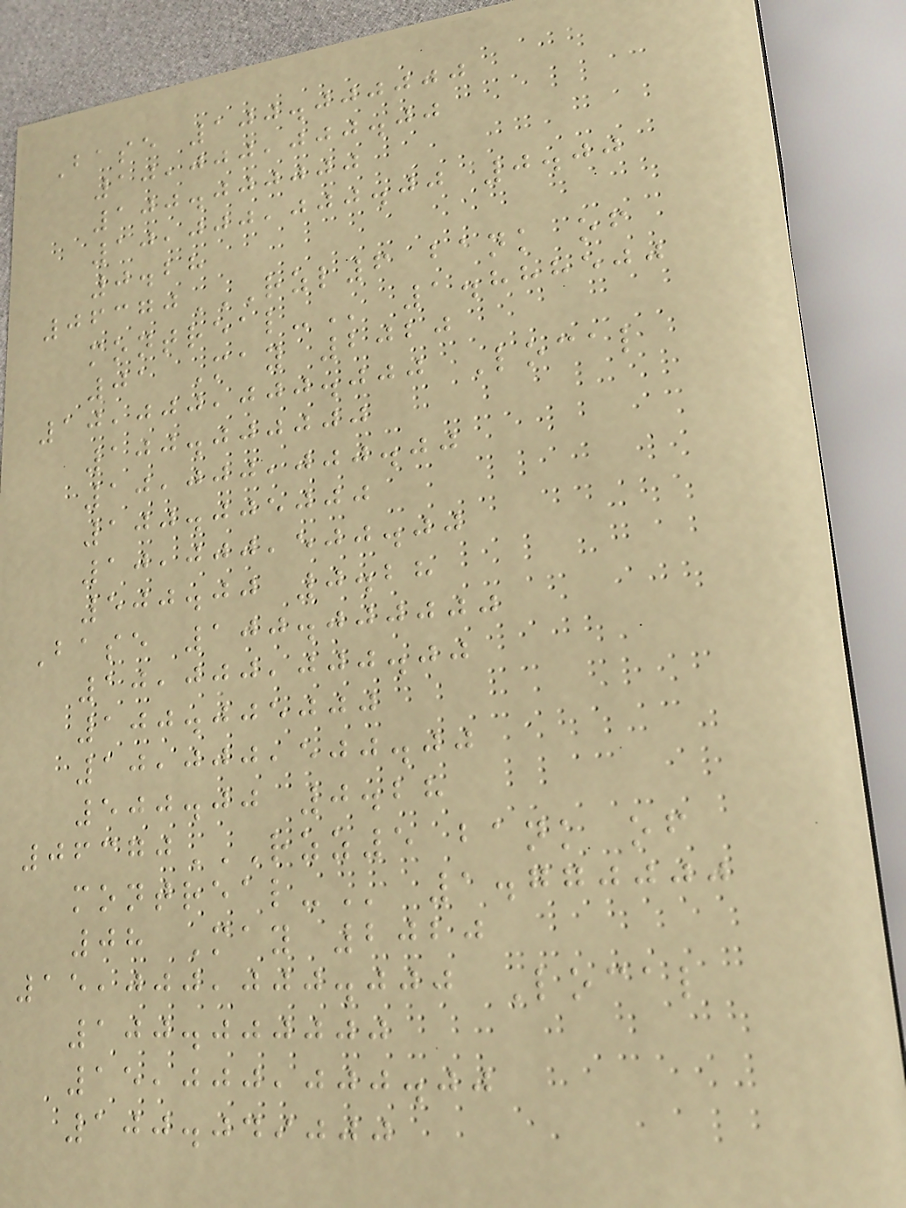Base 100.000000
10,000,000.00
100.000000
10,000,000.00 0.00
0.28
06370RZL6 BANK OF
MONTREAL- 1.888500
01 May 2020
10,000,000.000 Local
100.000000
10,000,000.00
100.005000
10,000,500.00
500.00 0.28
Base 100.000000
10,000,000.00
100.005000
10,000,500.00
500.00 0.28
06370RZZ5 BANK OF
MONTREAL- 1.770000
08 May 2020
15,000,000.000 Local
100.000000
15,000,000.00
100.049000
